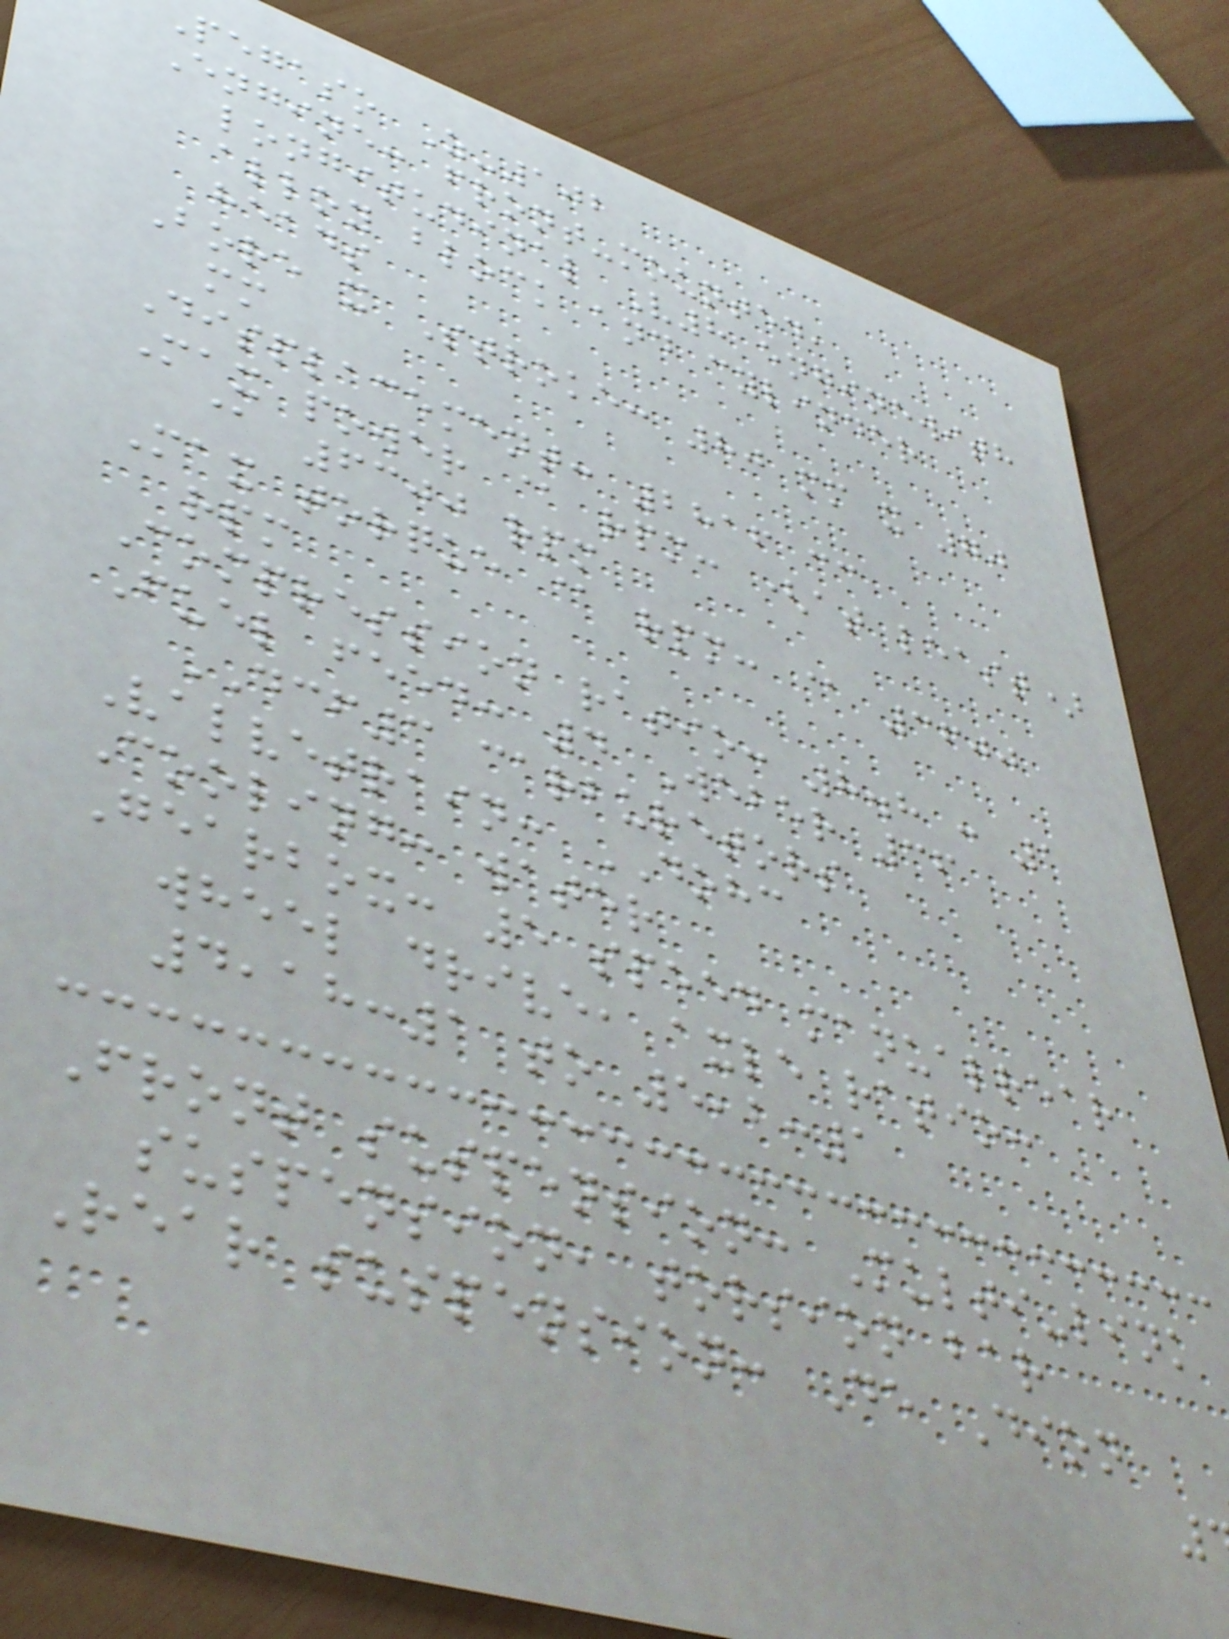pegaso Z-102
Engine: front-mounted,
longitudinal V8 enginewith
alloy block and cylinder
heads
Bore x Stroke: 80 mm x 70
mm
Displacement: 2816 cc
Max power @ rpm: (at least)
@ 6300 rpm
Max torque @ rpm: @ 3600
rpm
Compression ratio: 8.8 : 1
Fuel feed: 4 Weber 36
DCF3 carburetors
Valvetrain: DOHC
Cooling: water
Gearbox: 5 speed manualrear
wheel drive, axle ratio:
4,18:1 to 5,2:1
Front suspension: Multi-link
suspension, torsion bar
Rear suspension: De Dion
